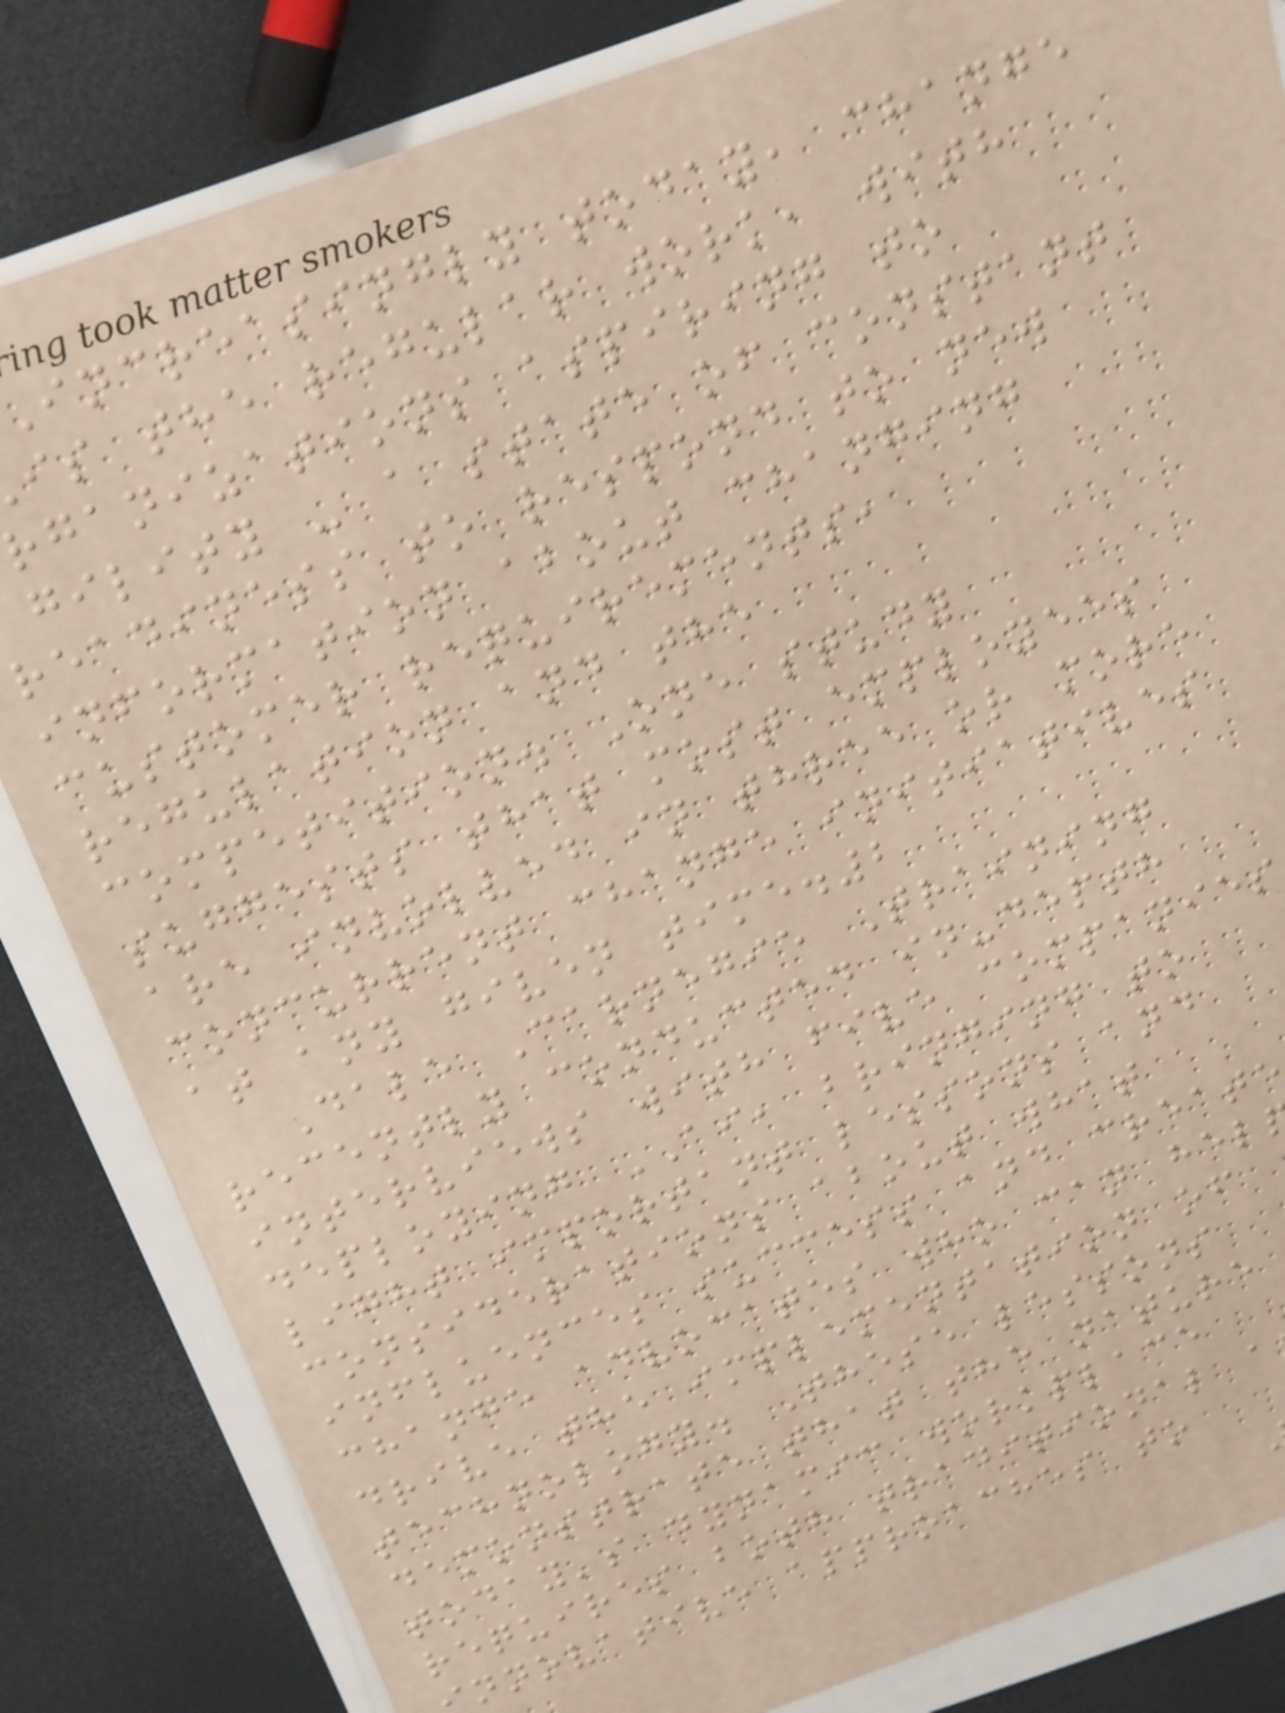increasingly today, change
is the regular work, with
rganizations aspiring to
gility - a state of constant
readiness to respond to new
information about changing
customer requirements,
regulation and the
competition. One study
suggests that most employees
are involved in three or more
concurrent change initiatives
at any given time.2
Dale Carnegie Training
recently conducted in-depth
interviews with five companies
deploying AI, bringing to
light important lessons and
considerations about what
influences success and create
change advocates who can hel
drive the implementation of
technology. These lessons
demonstrate that the nature
today's dynamic workplace
requires both traditional a
nnovative approaches to
